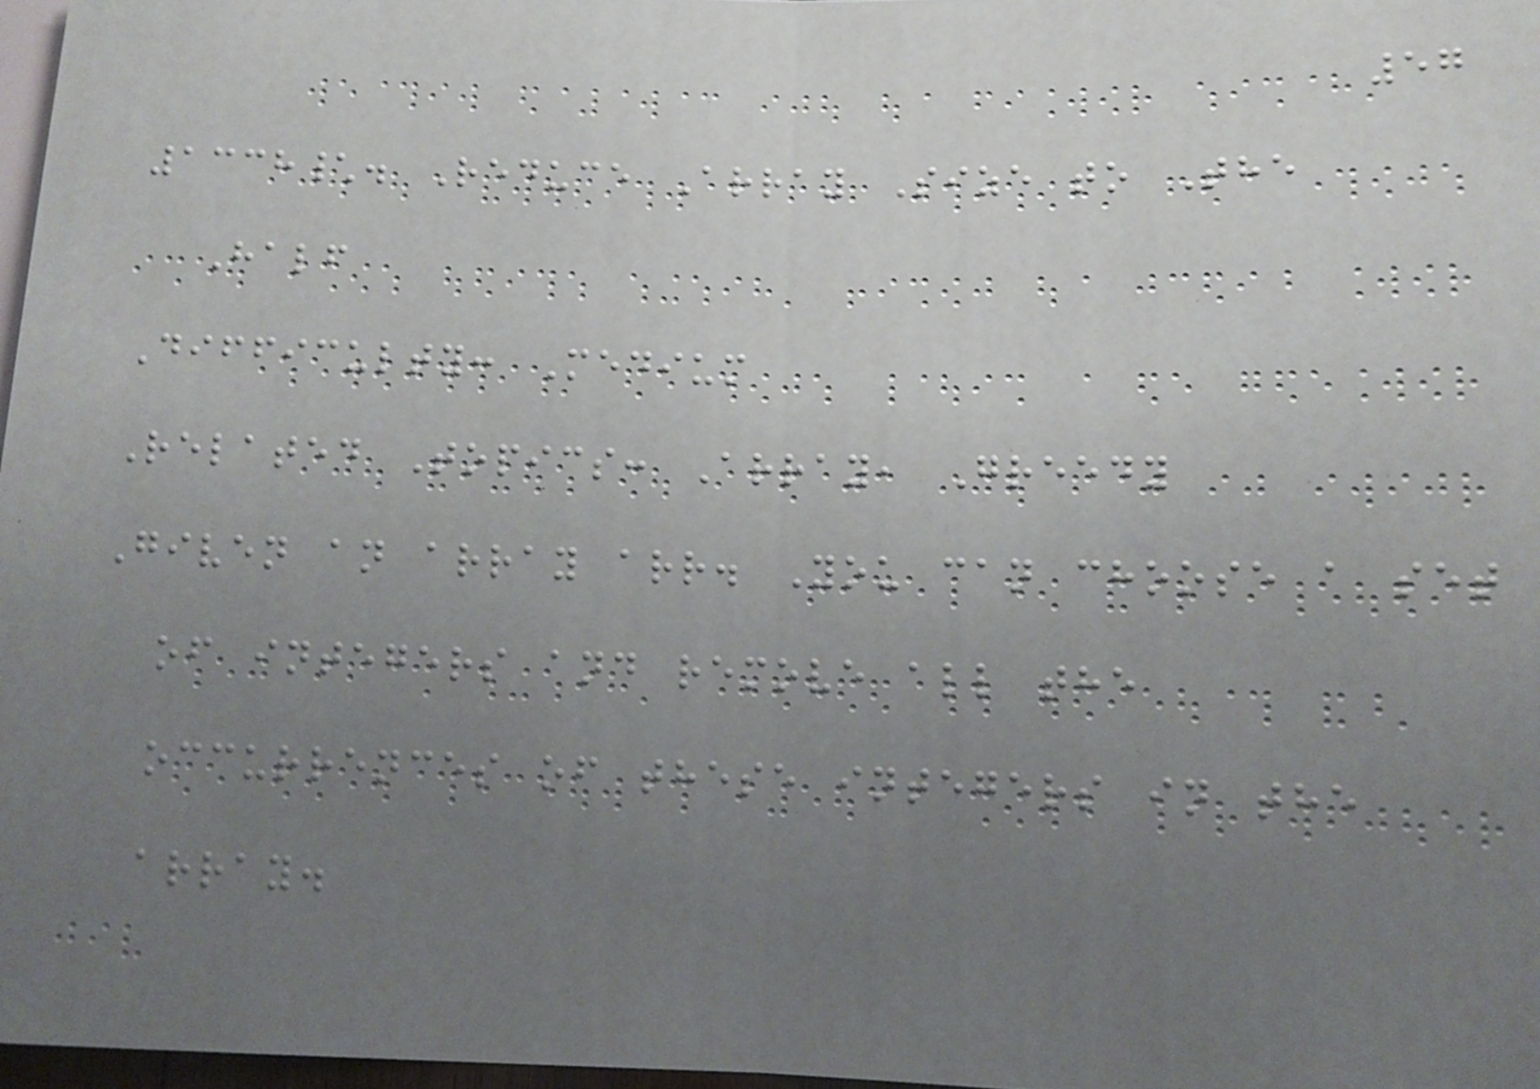57
1338\. Reduce Array Size to The
Half
Difficulty: Medium
Related Topics: Array, Greedy
Given an array arr. You can choose a set
of integers and remove all the
occurrences of these integers in the
array.
